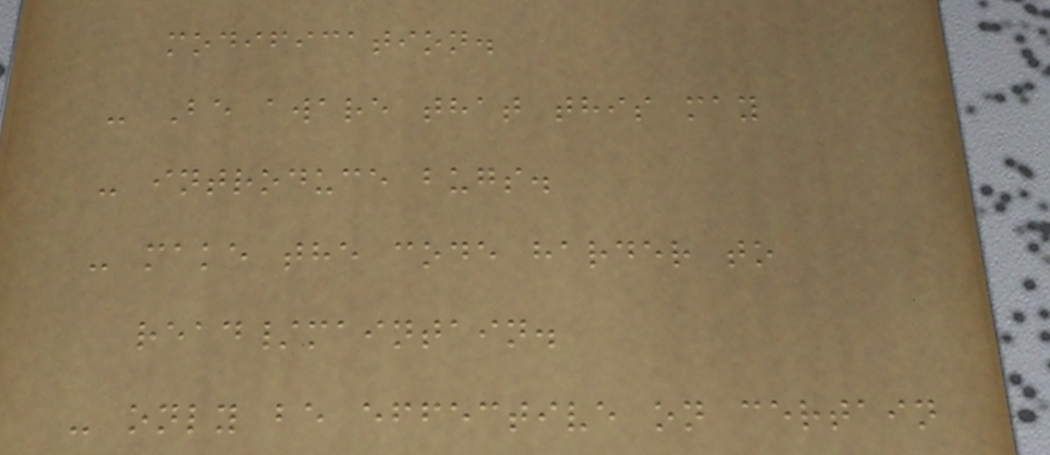modification.
- Be aware that this may
- introduce bugs.
- make the code harder to
read/maintain.
- only be effective on certain
